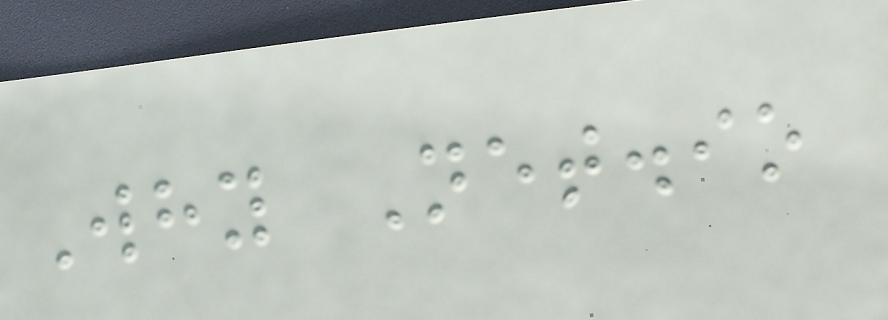Why Net.io
